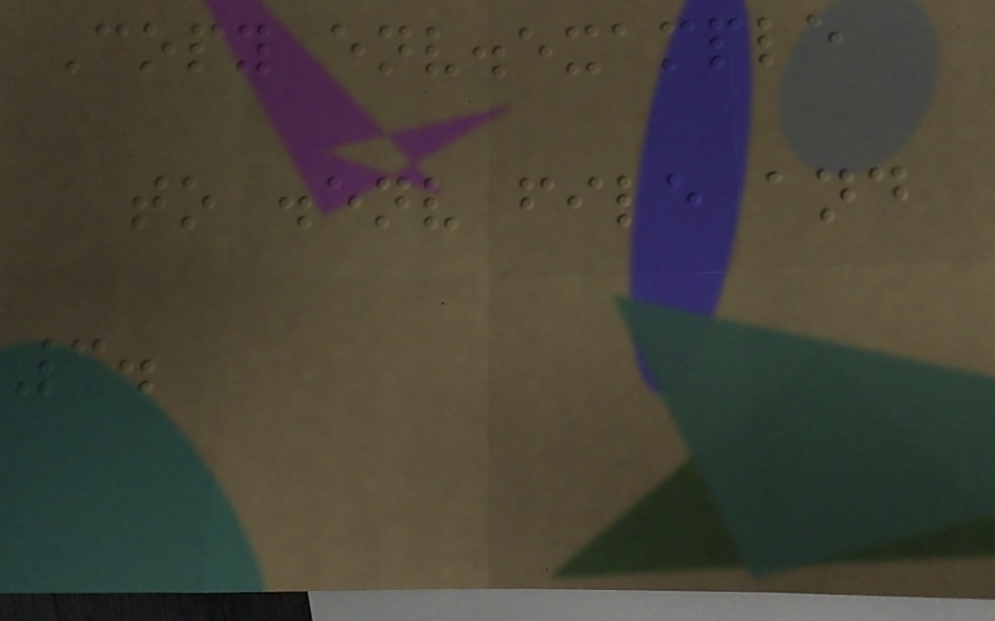Copy env.example
to .env file and
3.
